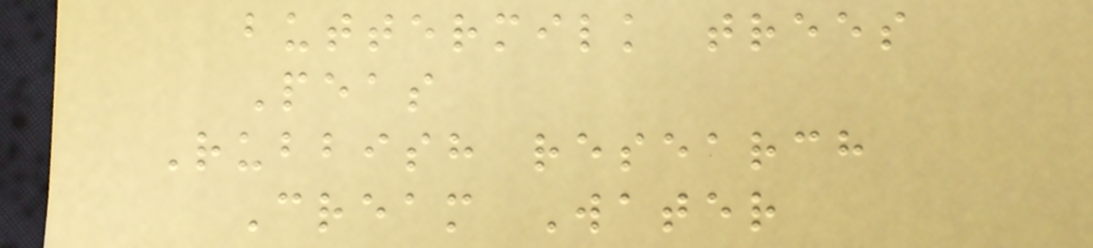buttermilk trees
Peas
Rubbish research
Cream Water
